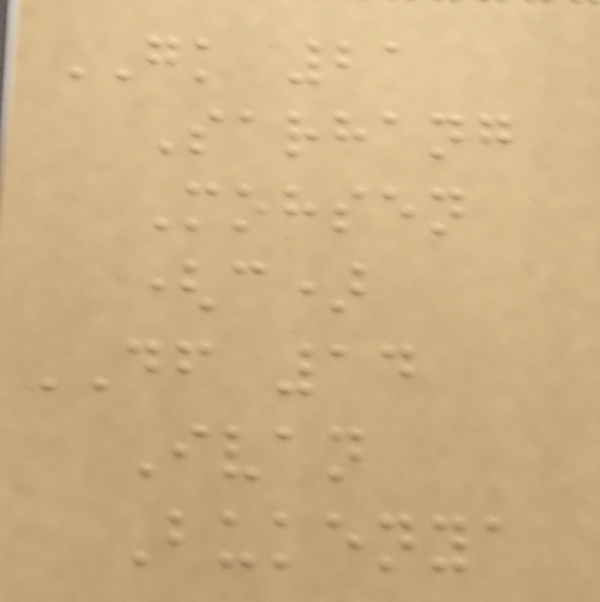GK 21
Sarhang
Mohsen
(c)
DF 14
Ivan
Bukenya
